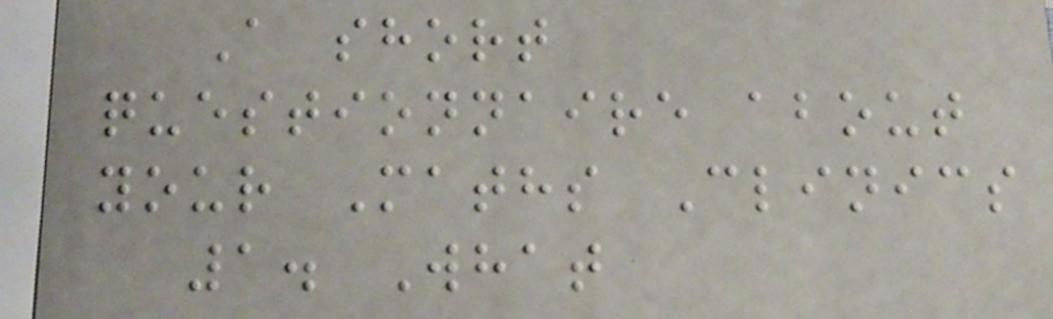A short
questionnaire about
your Maths Clinics
1. What
